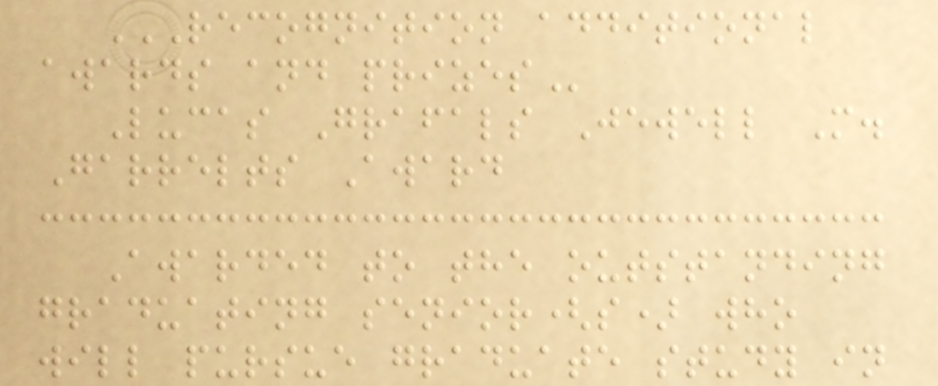RECOGNITION ADDITIONAL
AWARDS AND PRIZES
Lucas Grafals Jewell M.
Garrelts Award
Awarded to the outstanding
graduating senior(s) who
will pursue graduate study in
